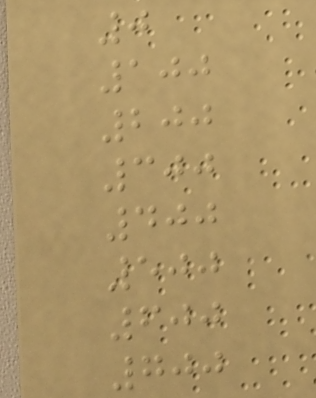0
100
200
300
400
500
600
700
